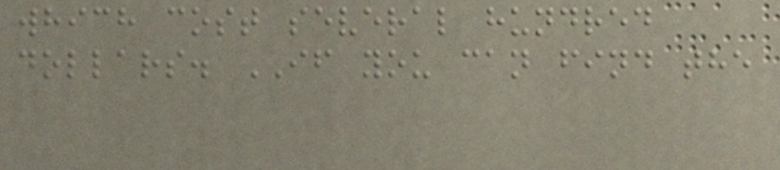which cost several hundred
dollars. IF you can find the
